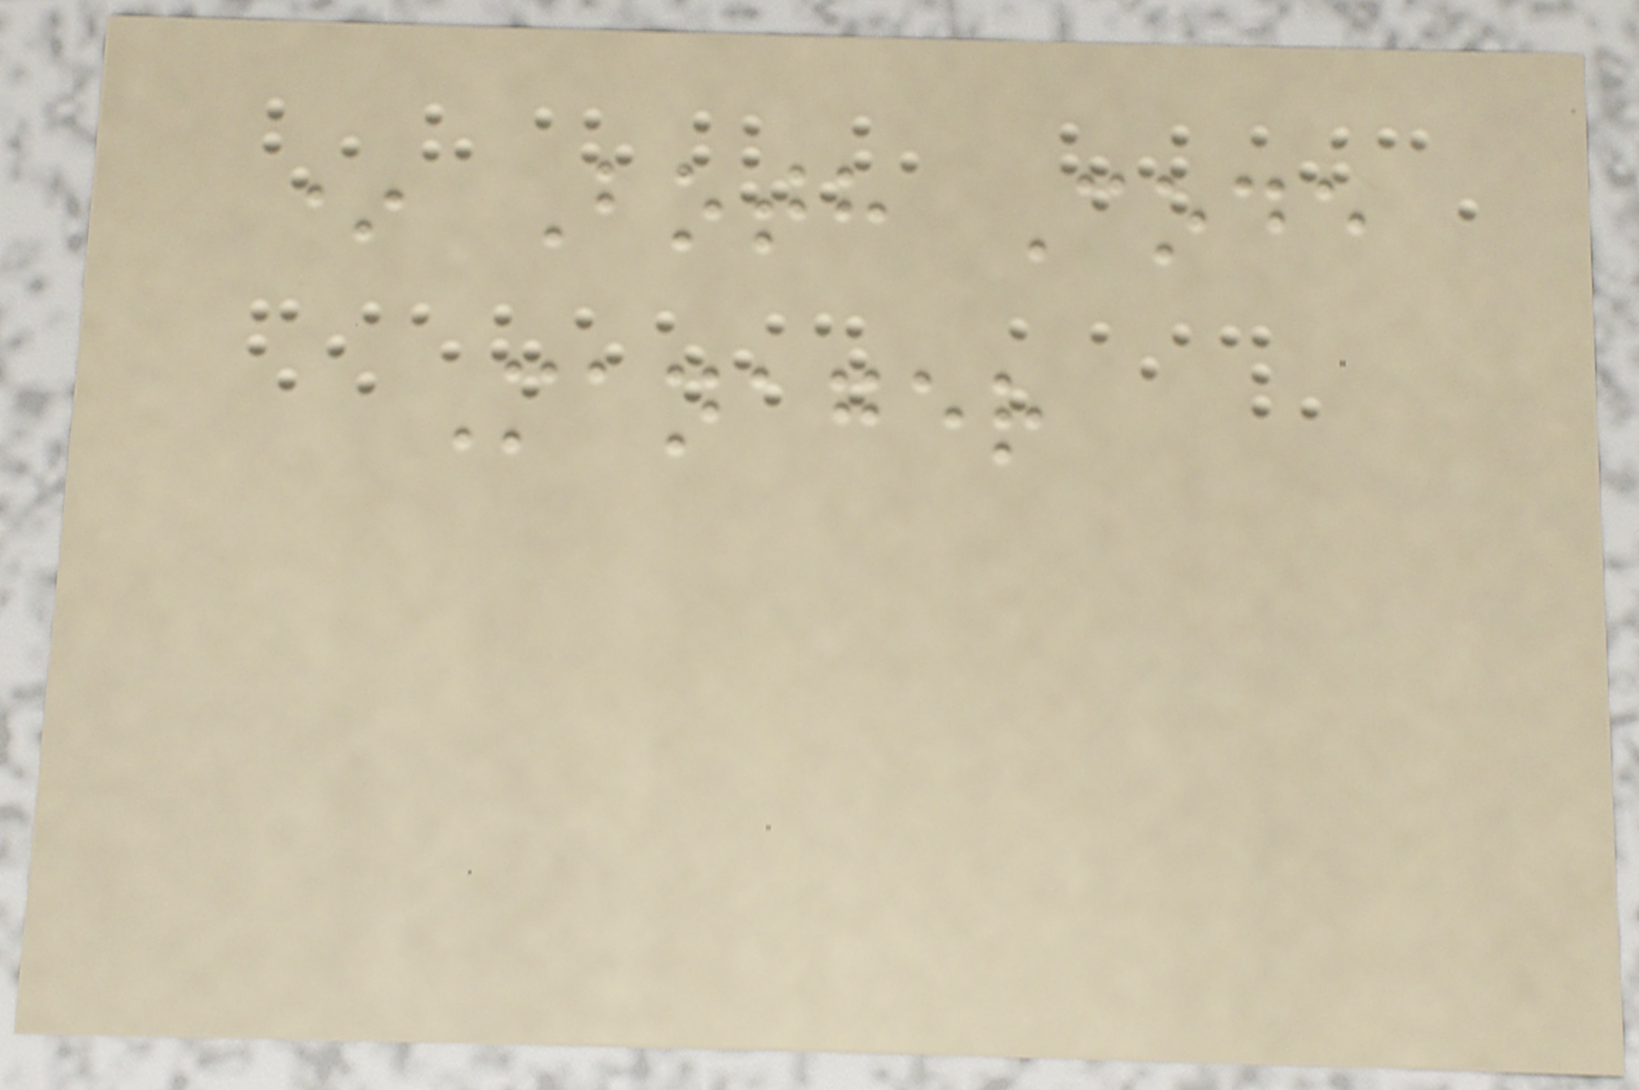* Both Code
Manager
